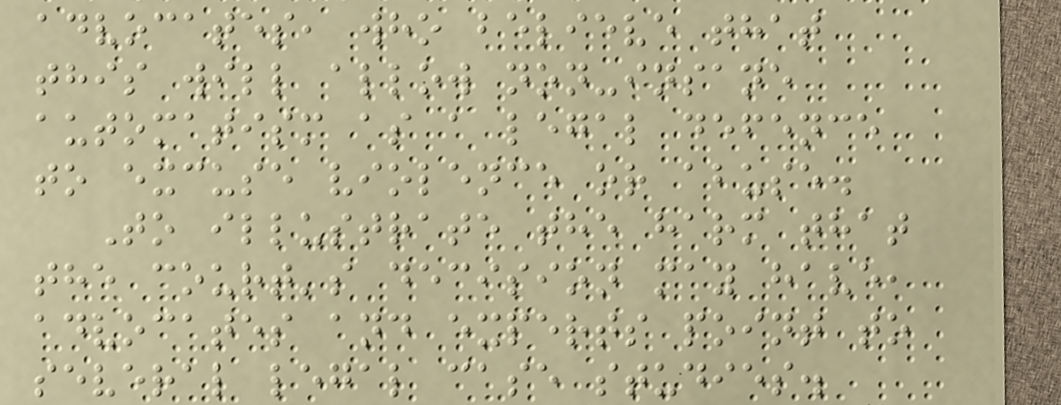advocates, who believe that
this will allow non-insane
automatism as a legal defence
to excuse violence or abuse.
To illustrate the harm that
the court's decision may have,
advocates and experts point to
several legal case studies.
